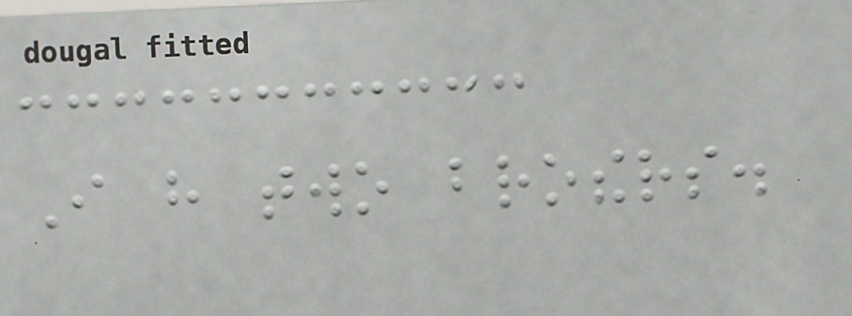I have two brothers.
